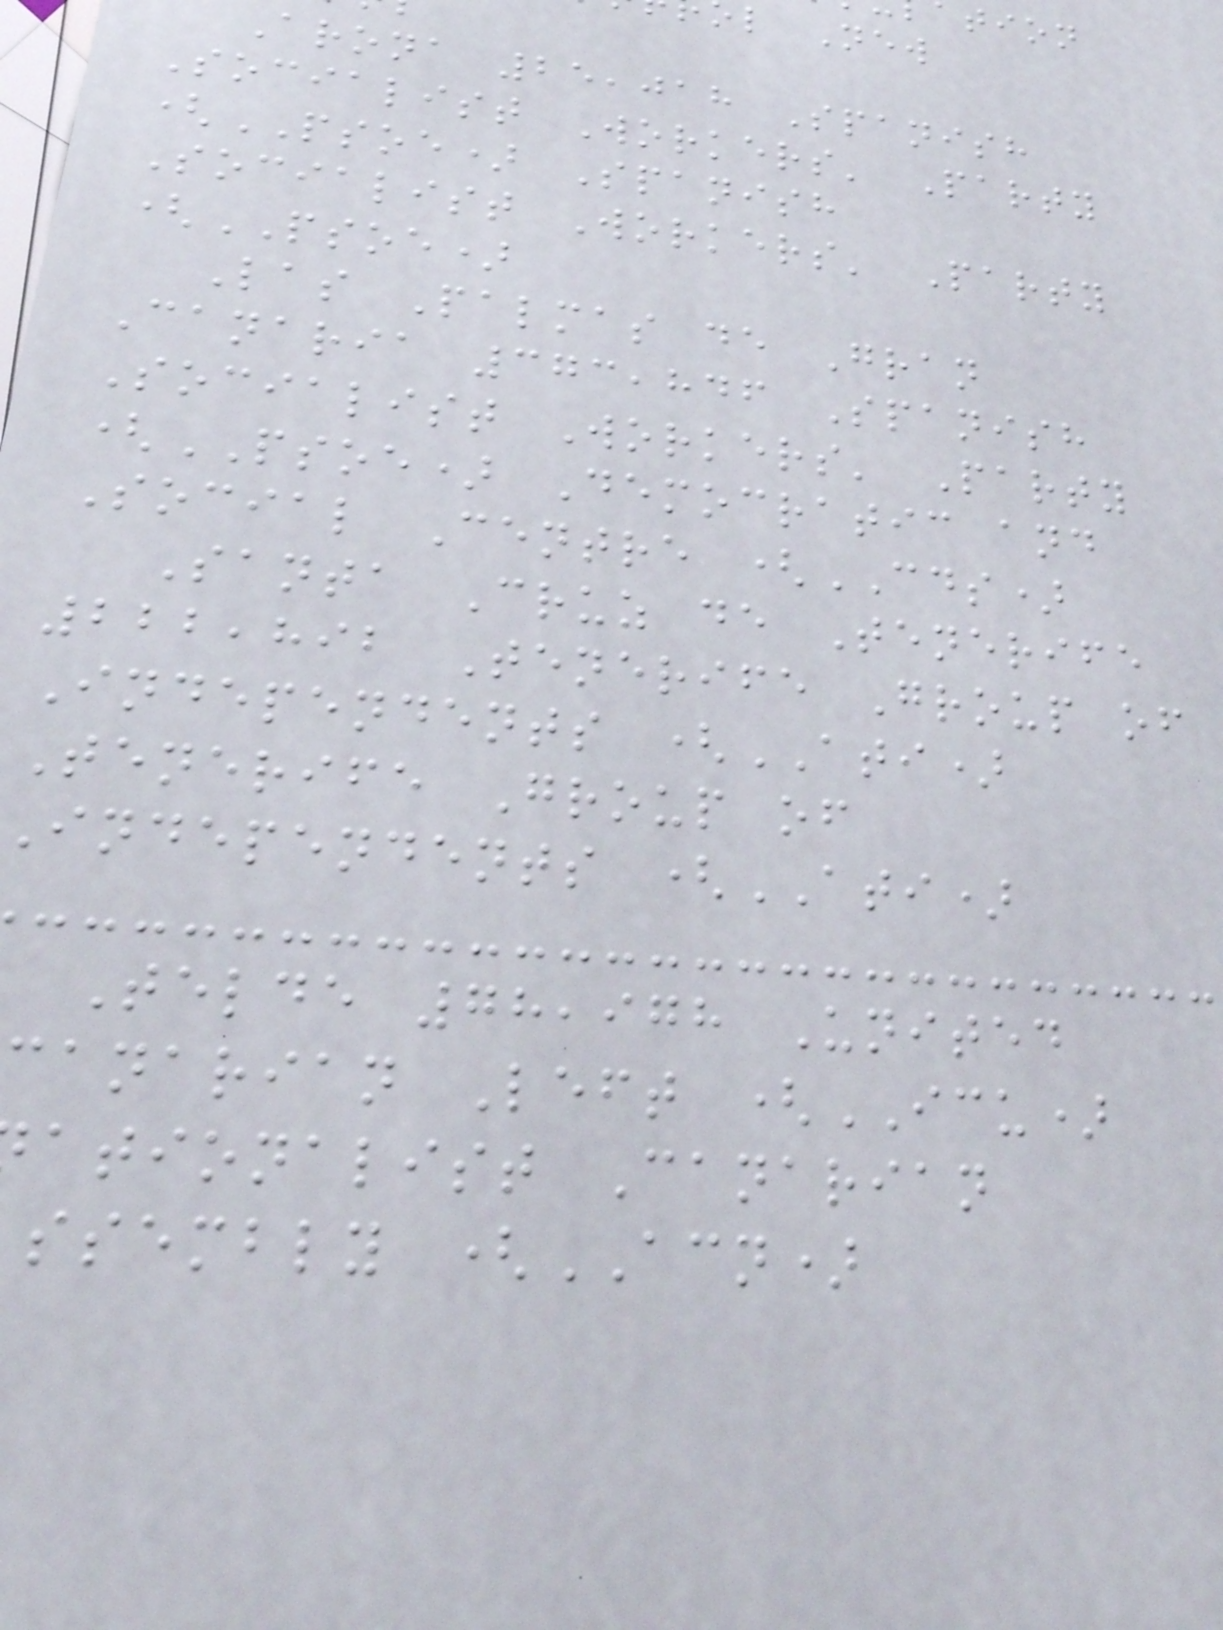l New
Arona 25,018 Spanish
Socialist Workers' Party
(PSOE) Spanish
Socialist Workers' Party
(PSOE)
Las Palmas de Gran
Canaria 373,846 Spanish
Socialist Workers' Party
(PSOE) Democratic and
Social Centre (CDS)
Santa Cruz de Tenerife
222,892 Tenerife Group of
Independents (ATI)
Tenerife Group of
independents (ATI)
Telde 78,978 United
canarian Left (ICU)
ationalist Canarian
ssembly (ACN)
